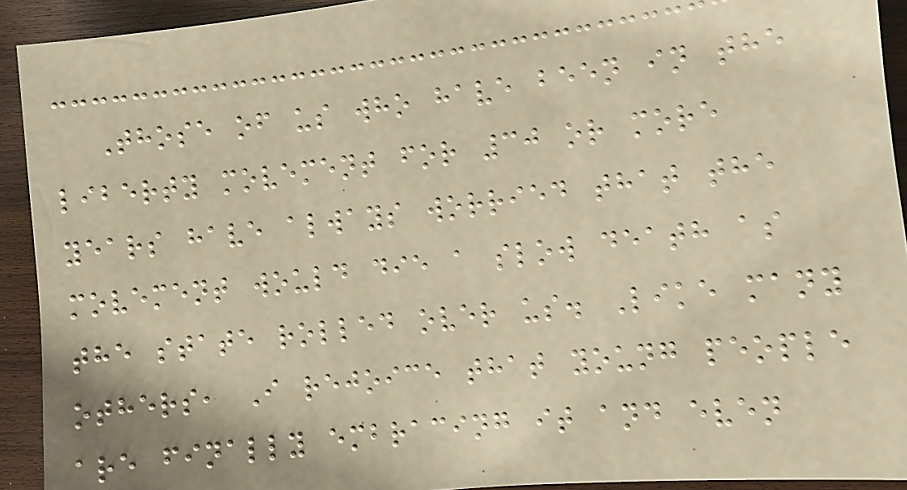Those of us who have been in the
liberty movement for 30 or more
years have always worried that the
movement would die a slow death as
the state rolled over us. Like many
others, I rejoice that young people
are finally embracing it and even
